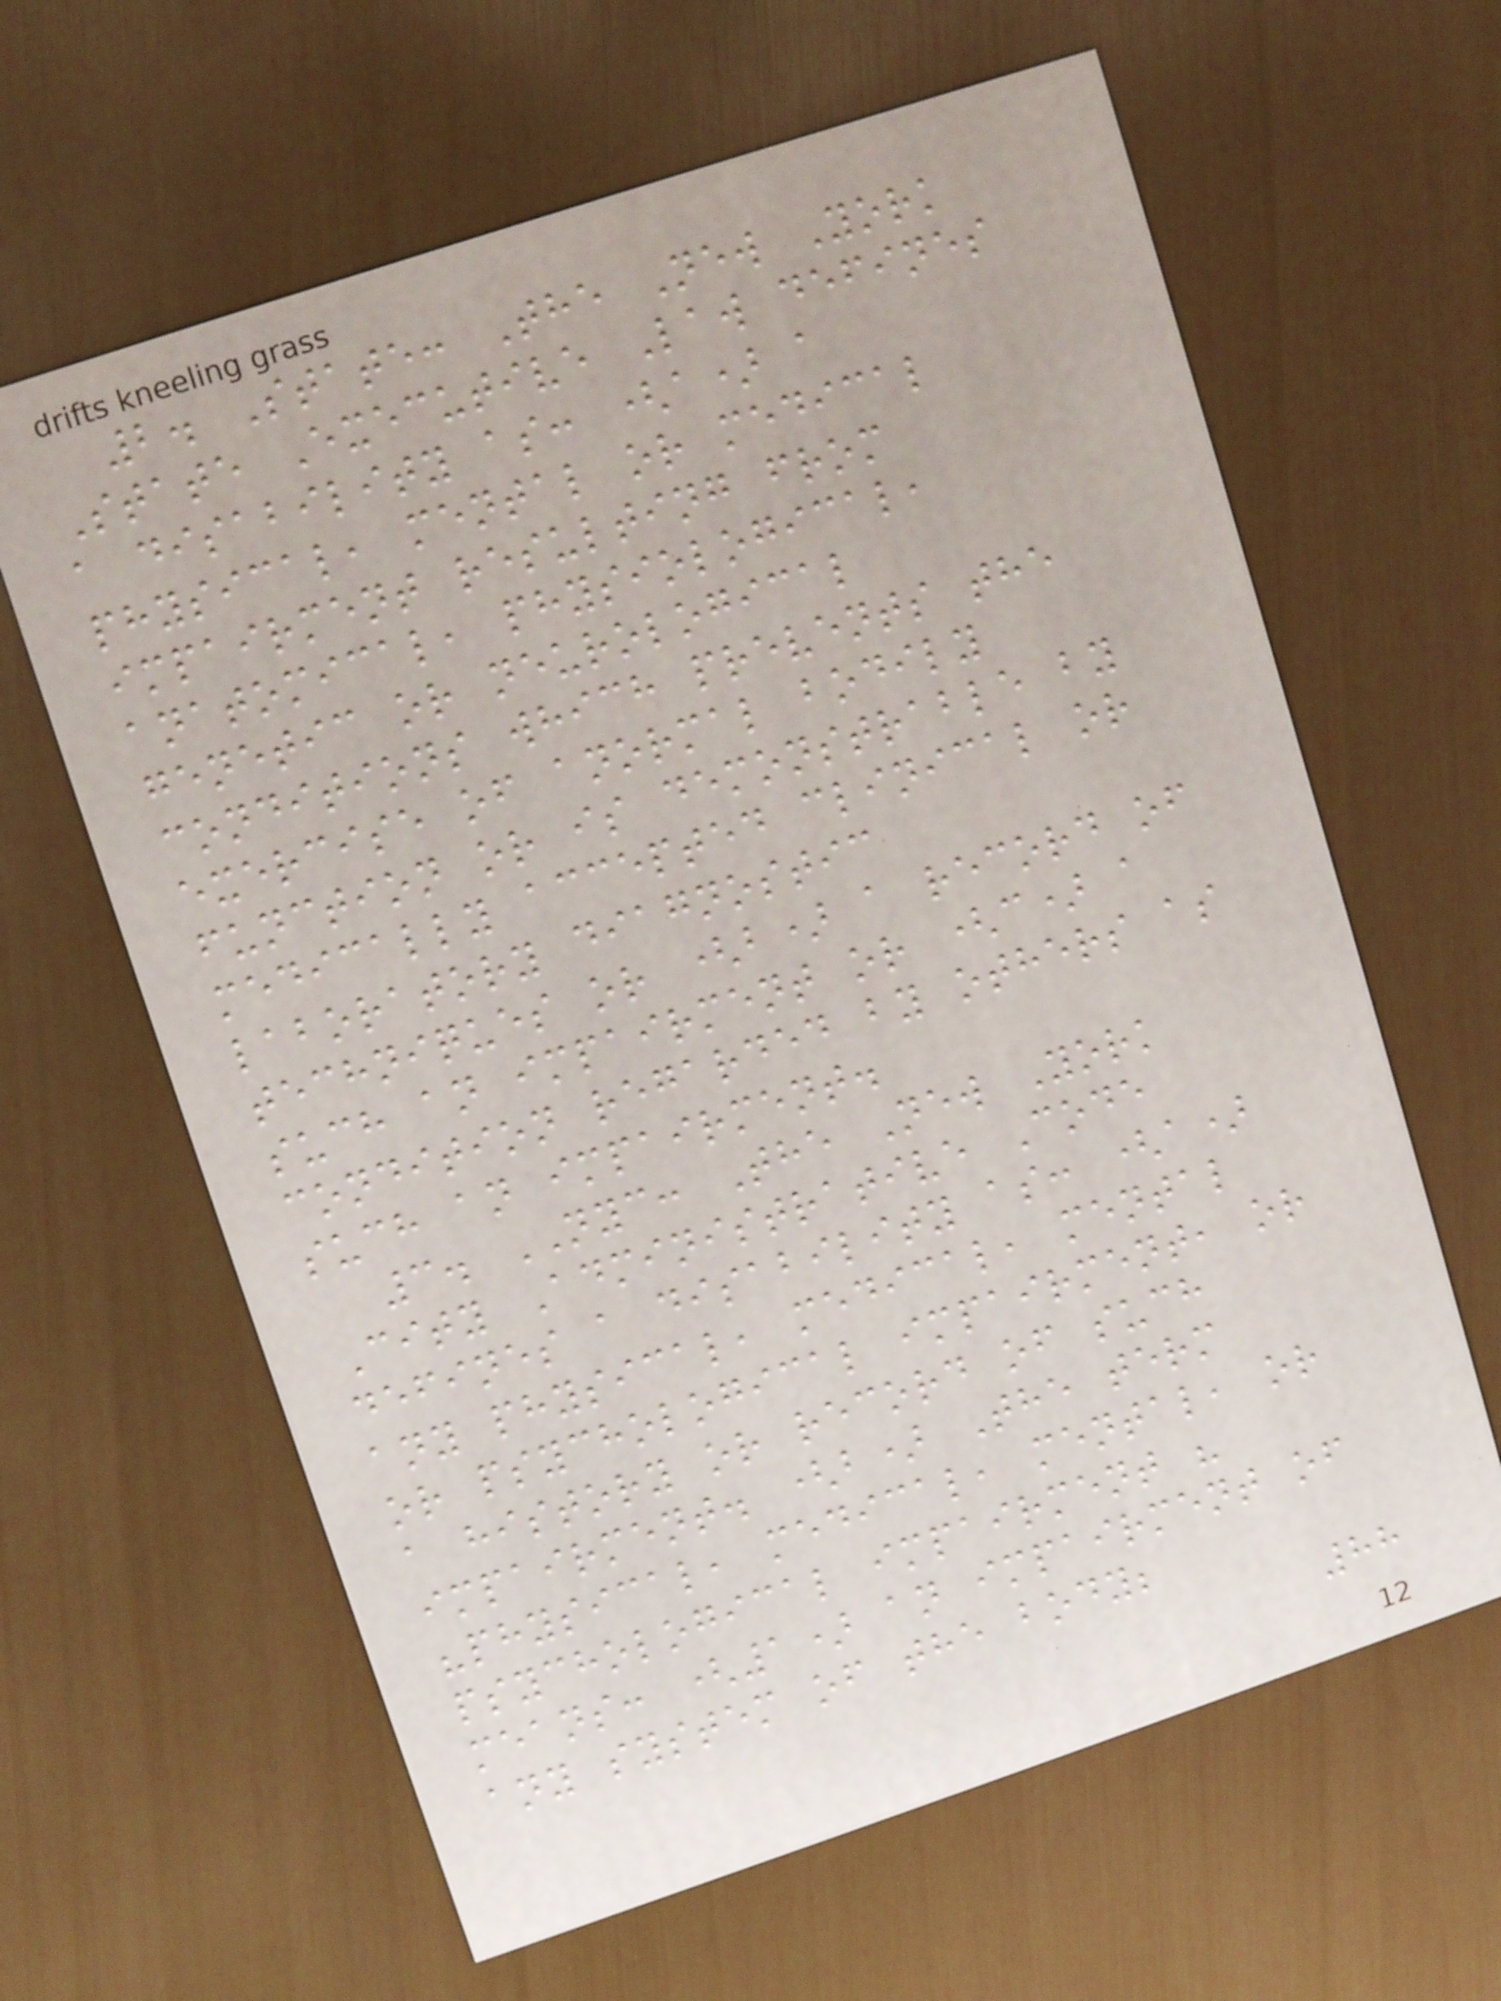2. State: The New York
State Executive Law defines
a disability as: (a) a
physical, mental or medical
impairment resulting from
anatomical, physiological,
genetic or neurological
conditions which prevents the
exercise of anormal bodily
function or is demonstrable by
medically accepted clinical or
laboratory diagnostic
techniques or (b) a record of
such an impairment or (c) a
condition regarded by others as
such an impairment.
3. NYC: The New York
City Administrative Code
defines a disability as: (a)
any physical, medical, mental
or psychological impairment, or
a history or record of such
impairment. (b) The term
"physical, medical, mental, or
psychological impairment "
means: (1) an impairment of
any system of the body;
88
